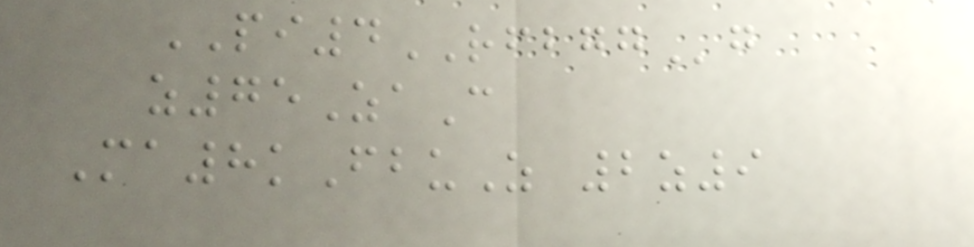PI4RFBGGg
z75ZaC
Ma8kFbuZ 2z9
